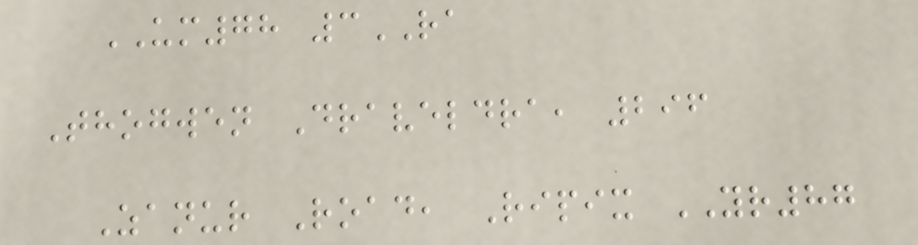UM78 3RA
Thogwen Draveldra, 296
Zanur Road, Ripix YR87
